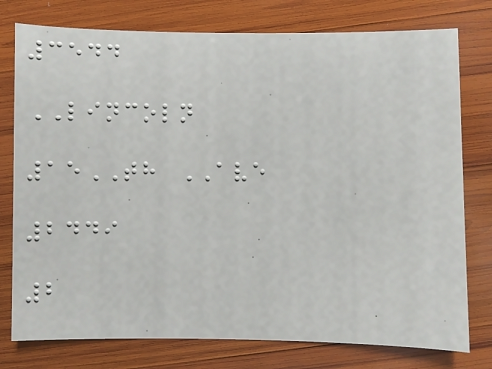3544
LINCOLN
15TH AVE
2449
2
